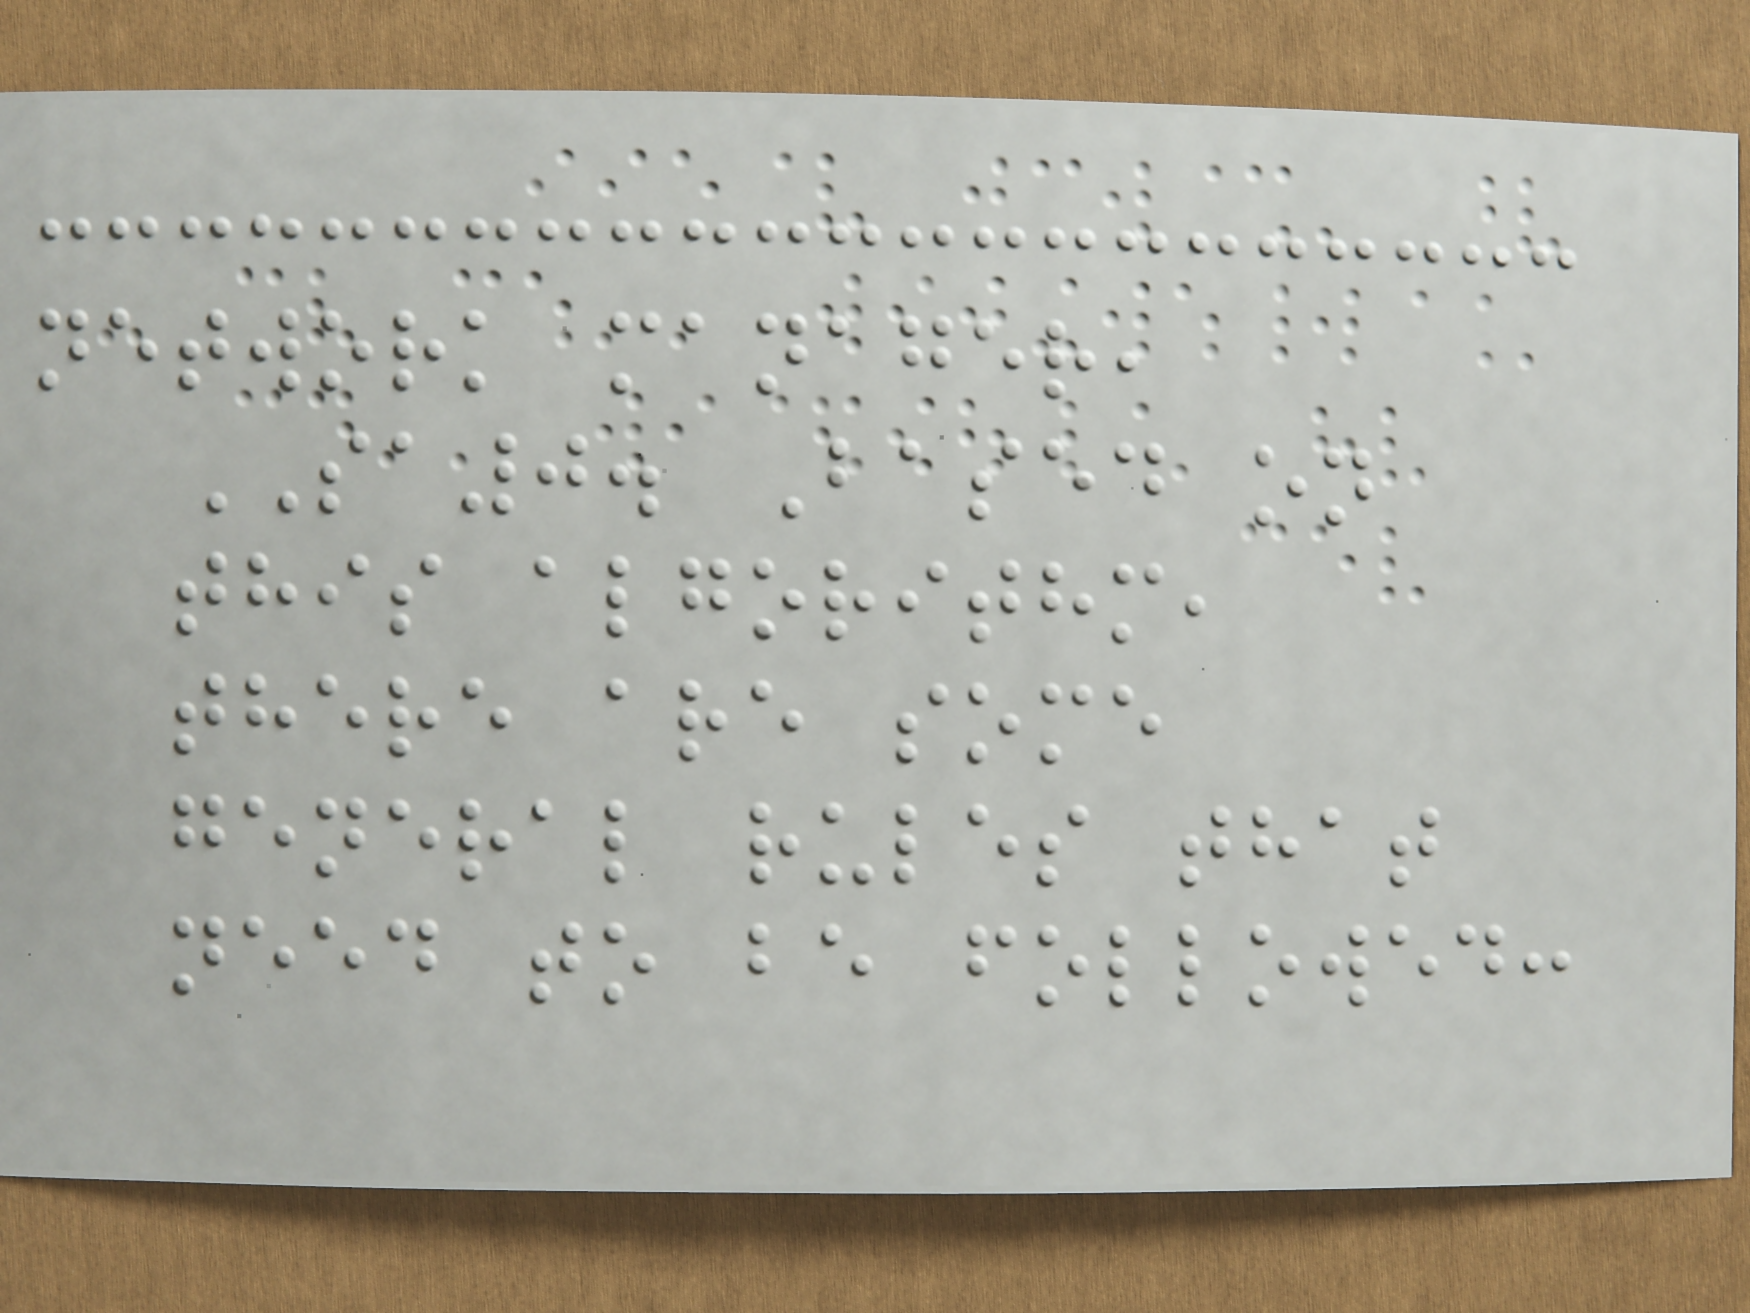network manager,
SA0. Based on
this algorithm,
there are some
general rules that
need to be followed:
